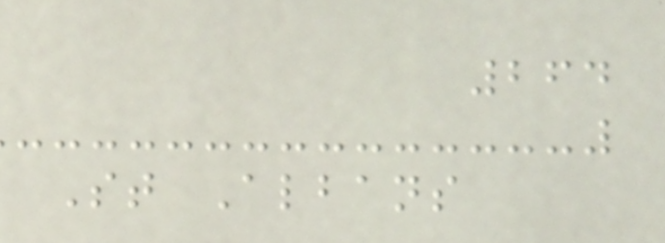264
St Albans
